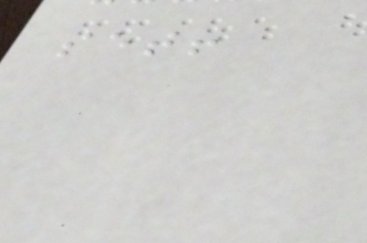set!
